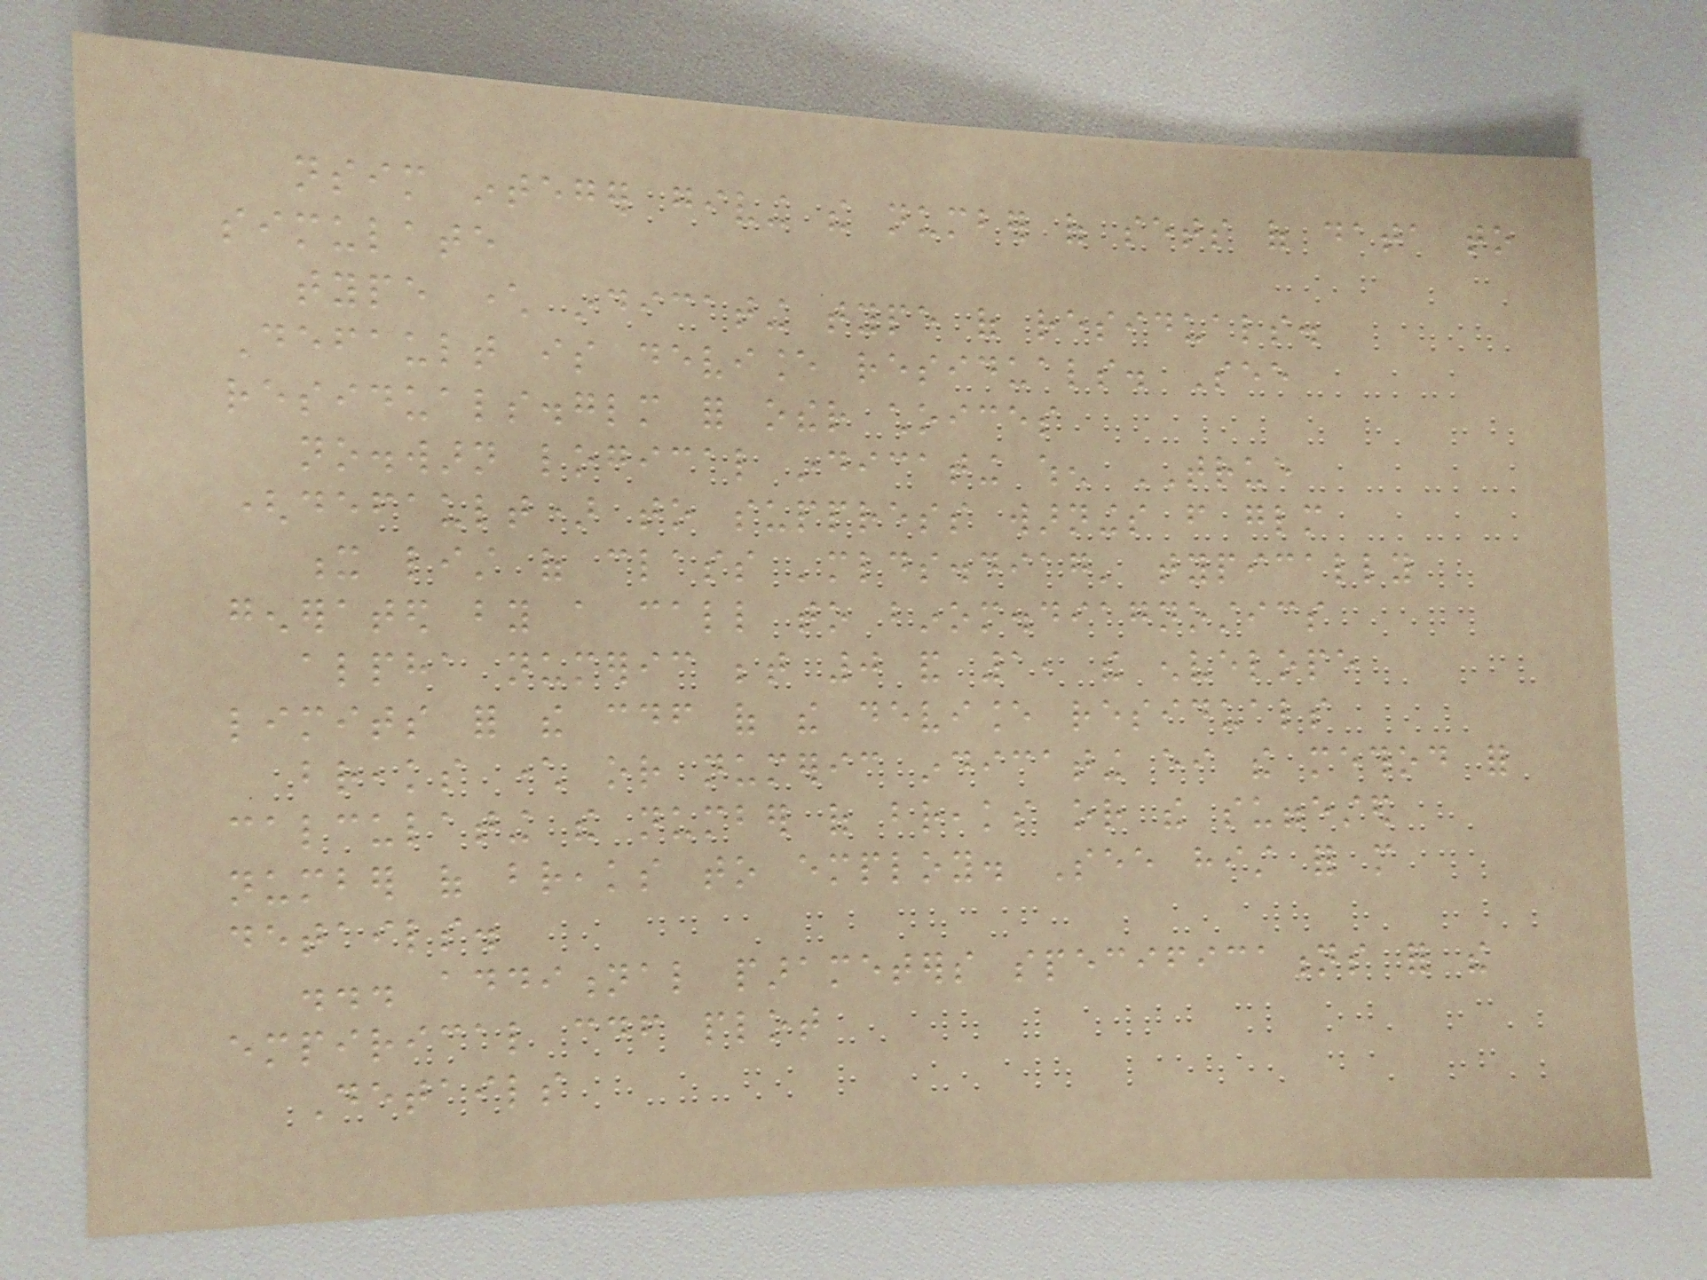nsim integer giving the number of sets of data to
simulate
type character indicating type of residuals.
Default is deviance residuals. See
residuals.glm for other choices
no.warn logical indicating when TRUE
(default) to suppress warnings from glm
x list of class 'mlds.diag' typically
generated by a call to binom.diagnostics
alpha numeric between 0 and 1, the envelope
limits for the cdf of the deviance residuals
breaks character or numeric indicating either the method for
calculating the number of breaks or the suggested
number of breaks to employ. See hist for more
details.
... additional parameters specifications for the
empirical cdf plot
Details
